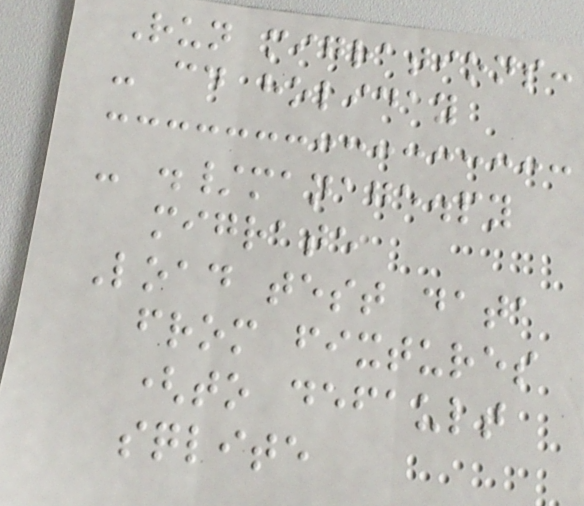Run migrations:
- cd holiday
- ./manage.py
migrate
Load test data
from fixtures
(to default
sqlite
